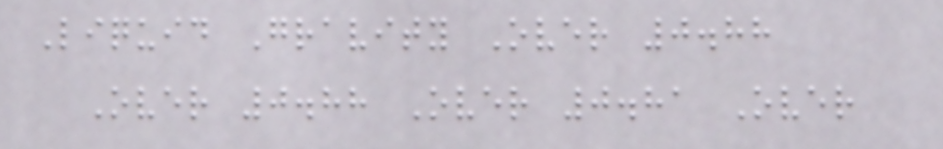Liquid Gravity Over 0.88
Over 0.88 Over 0.81 Over
